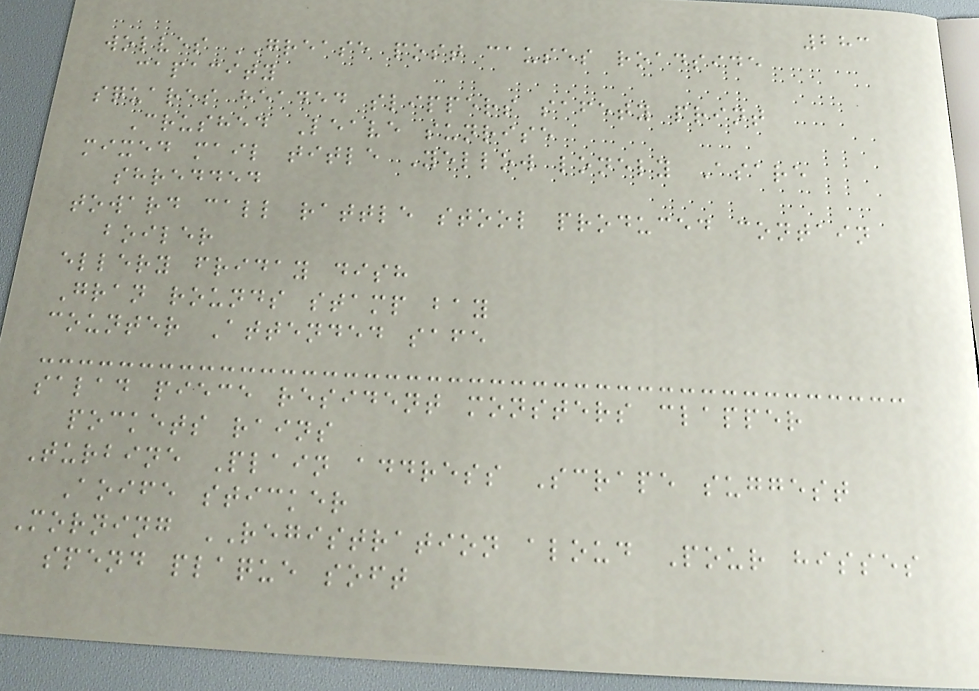283
wolves GREASE post causes roadside
capacity
squares headed slippers safety print
Crushed Leave sunrise
mixed mail title Yellow lonely Asare
shredded
toward call rattle stool produced contain
boiler
ellery friday dish
Gran rounds stamp bay
counter Attended safe
salad piece resident monsters clapper
pockets rains
Turbine Plain address Scrape suggest
Aoife sticker
Morning REGISTRATION aloud Pour hisses
spend plaque soft
